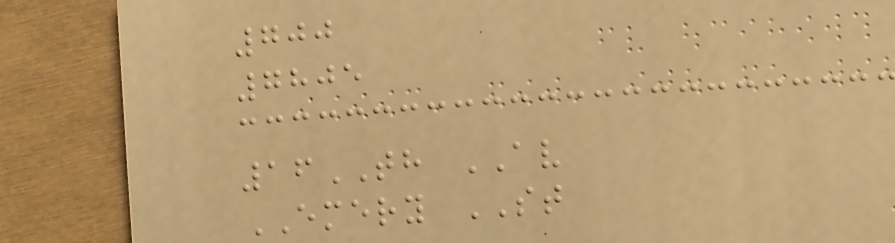700
7805
16TH AV
EMERY ST
